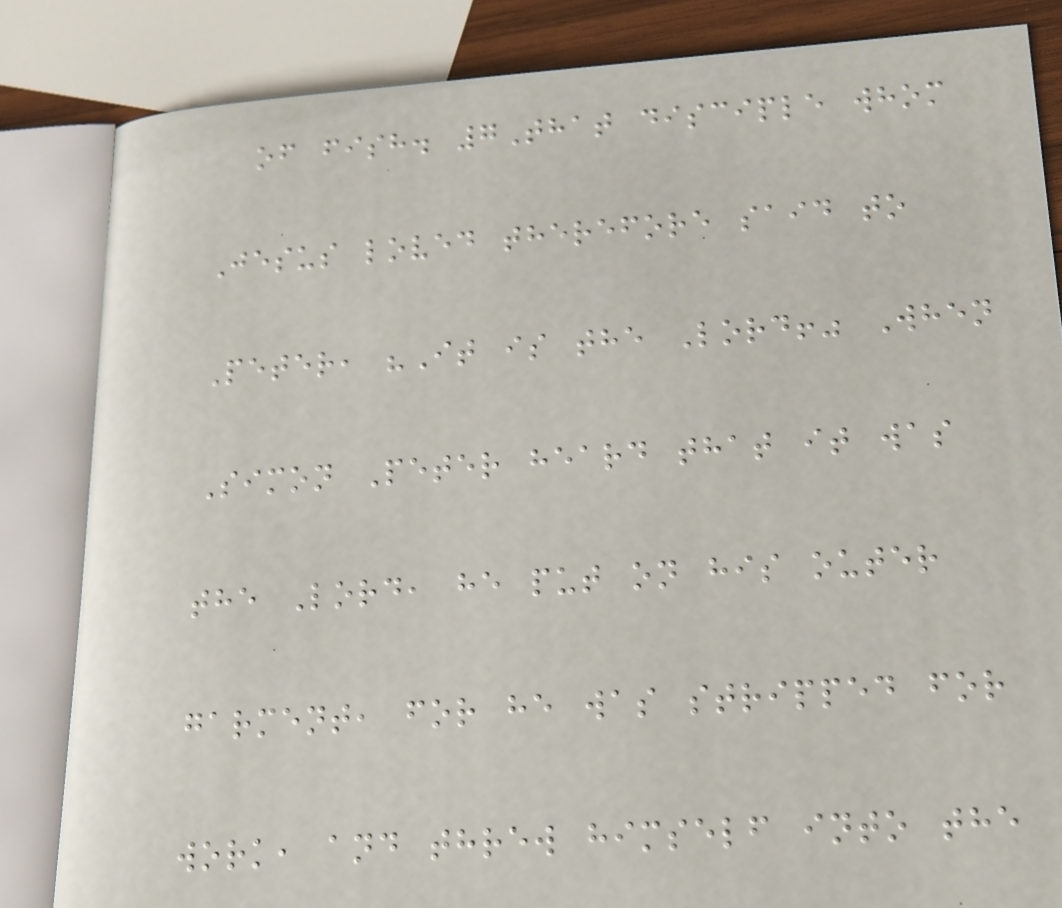of fish. 7That disciple whom
Jesus loved therefore said to
Peter, "It is the Lord!" When
Simon Peter heard that it was
the Lord, he put on his outer
garment, for he was stripped for
work, and threw himself into the
